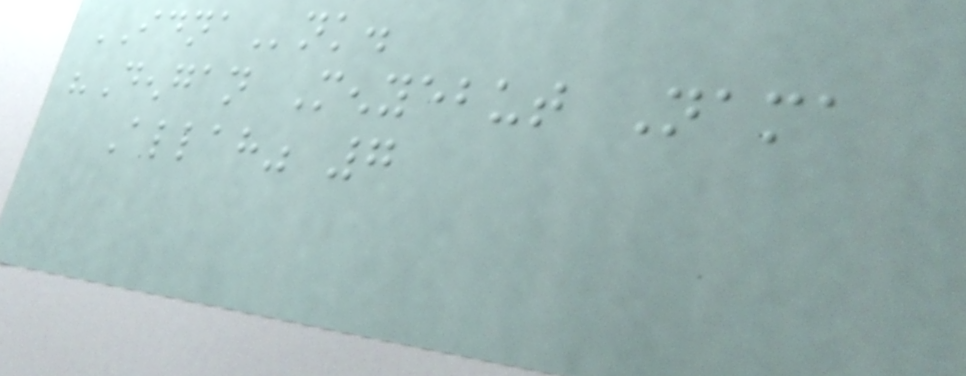IDNAnk.
"Dengan Menyebut Nama
Allah" 7
